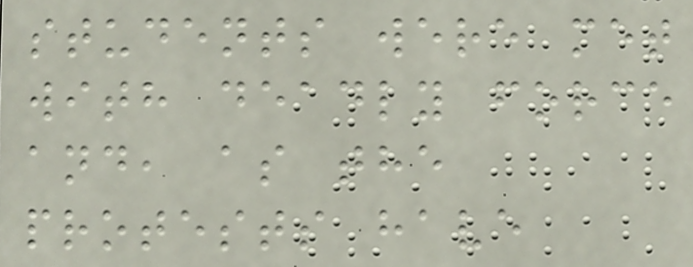students were met
with deadly force
and, as the
protests have
